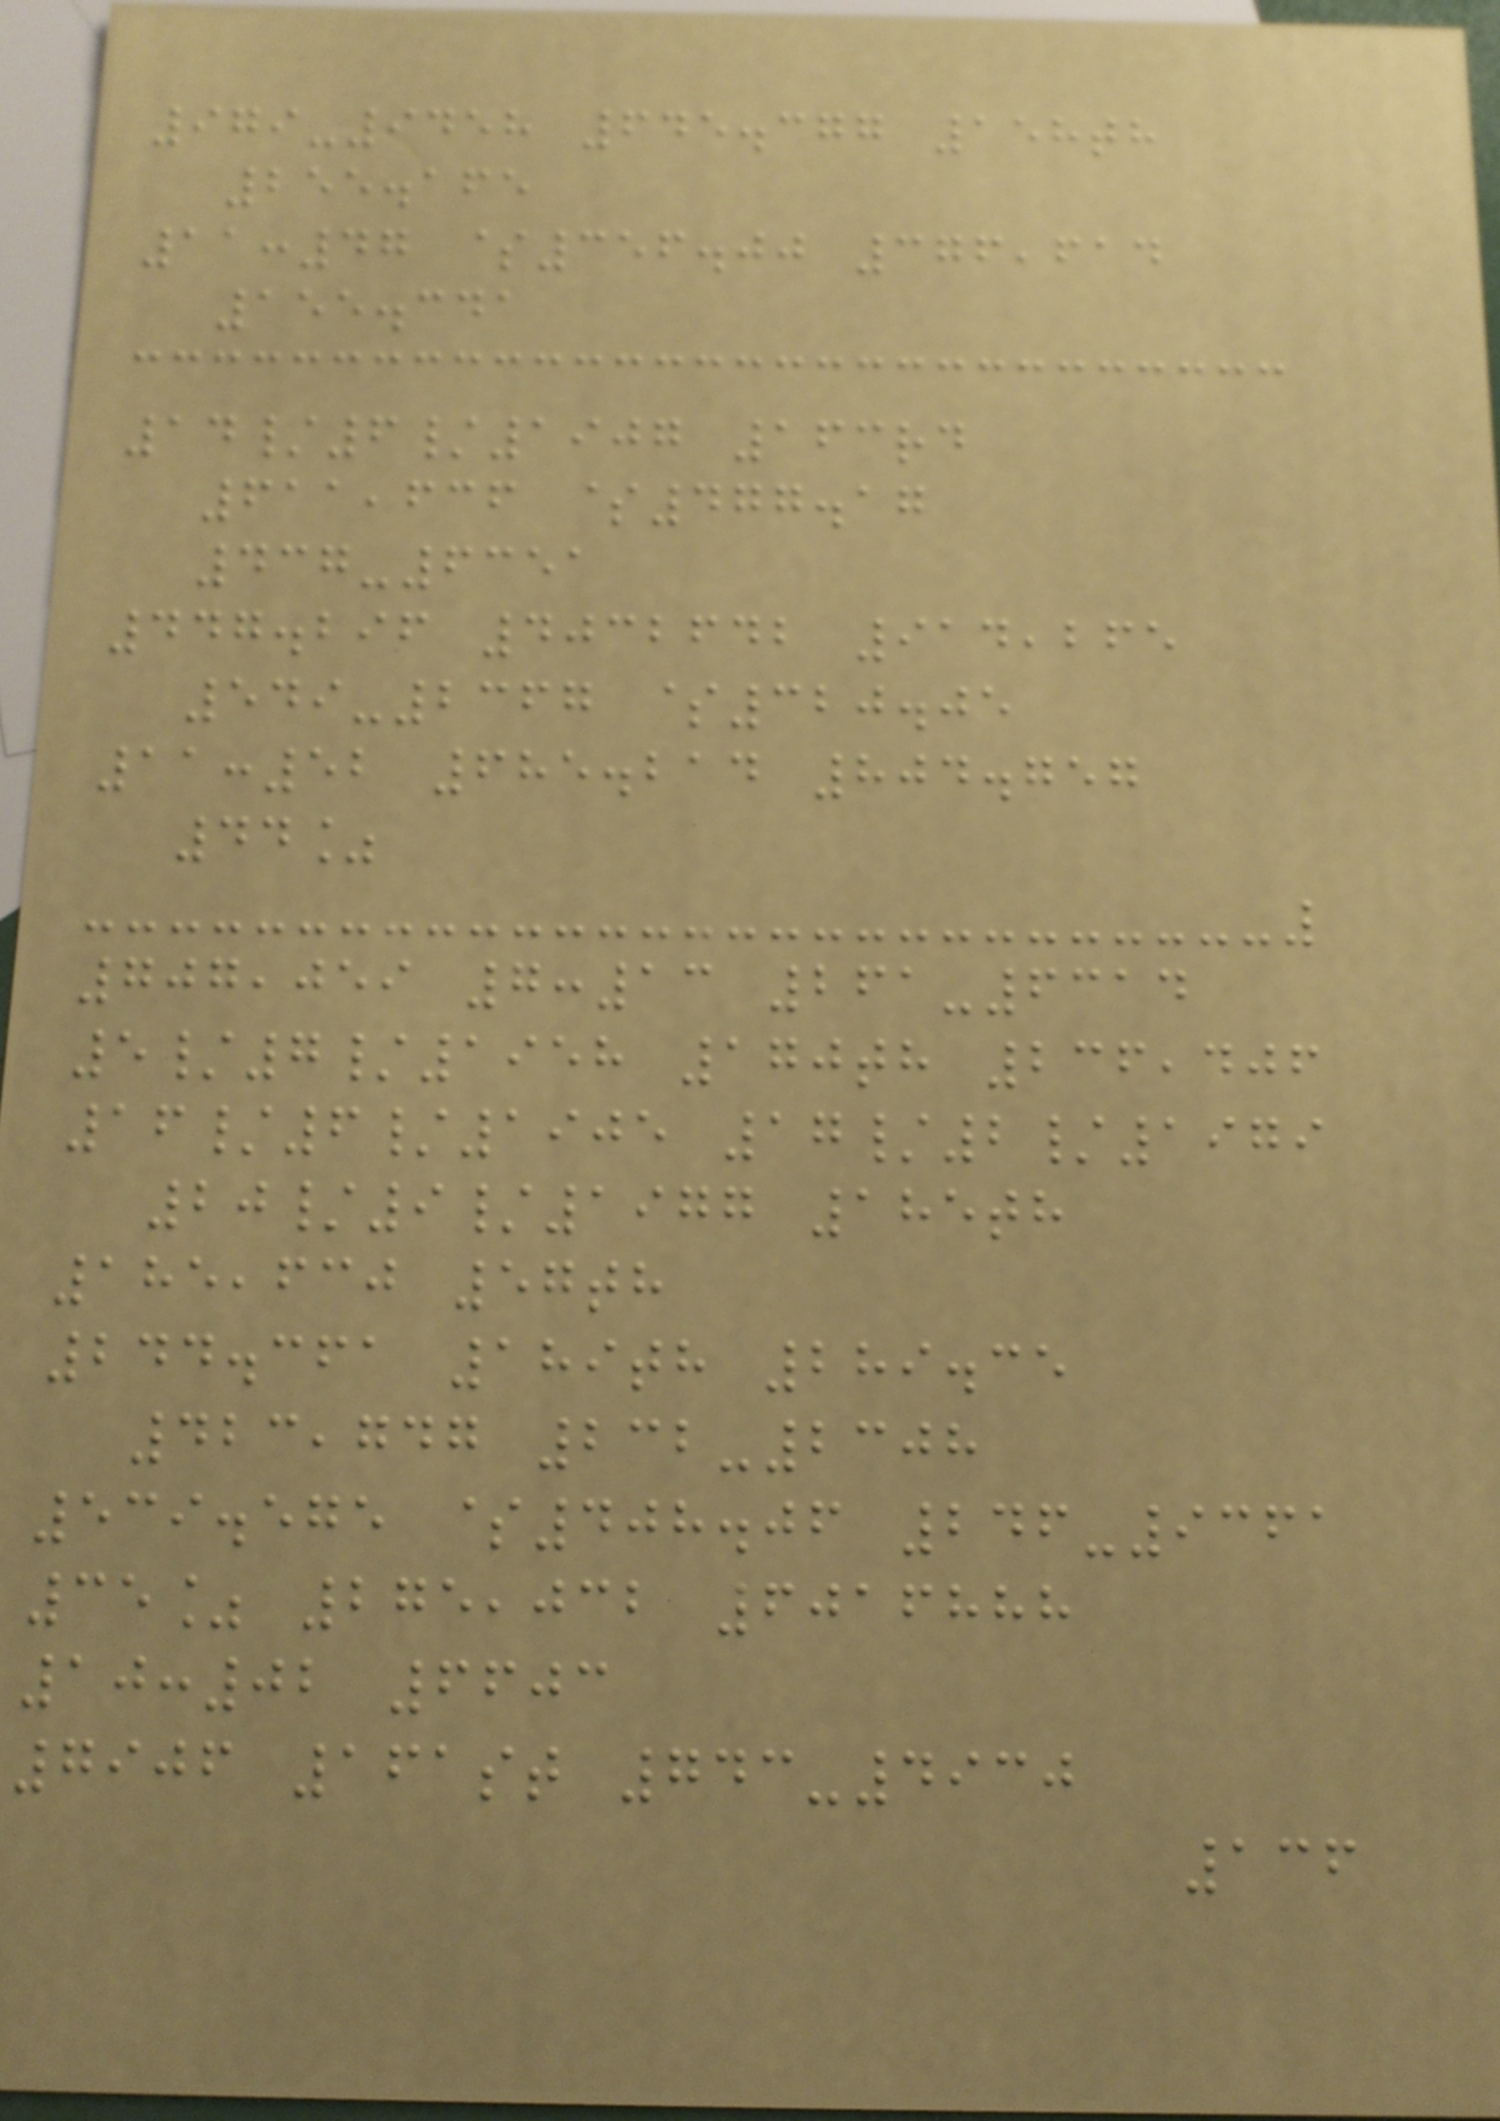979-9458 645.377 158th
255.165
11:47 $356.00 376,614
155.341
14/6/1907 163rd
611,636 $477.17
437-6351
447.296 4032642 914,265
549-2367 $320.05
11:52 685.214 804.757
44%
707,059 7:13 261-6314
5/7/1958 170th 236,406
16/6/1905 17/2/1979
20/9/1977 185th
185,630 57th
244.361 189th 289.35
423,747 232-2308
539.575 $408.06 246-9361
35% 275,032 6016888
10:02 6603
7906 161st 743-4930
136
